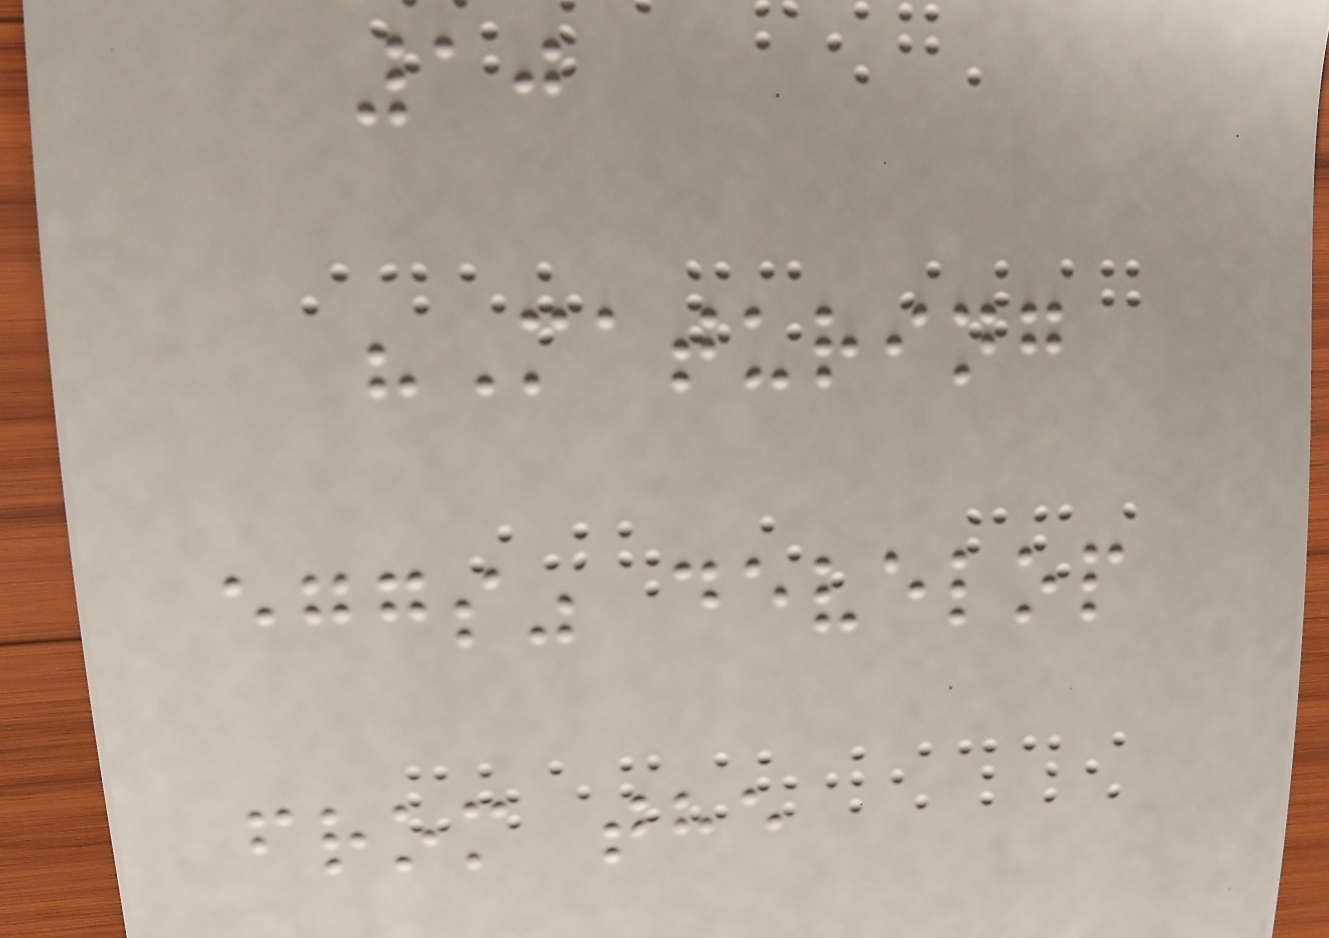10
"Maturing
eggs" develop
from the
